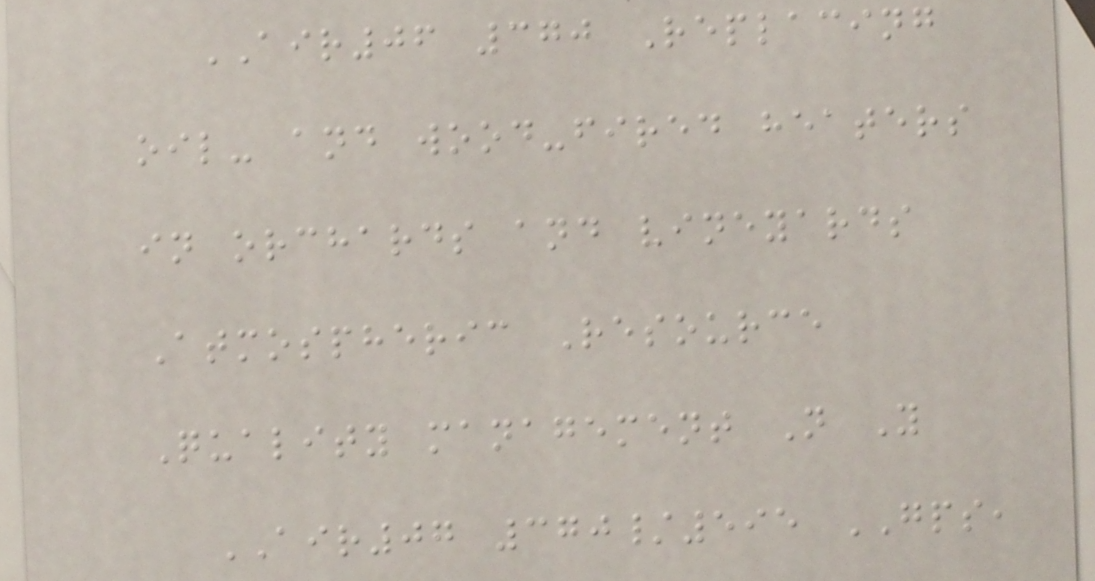AIR06 370 Replacing
oil- and wood-fired heaters
in orchards and vineyards
Atmospheric Resource
Quality management N Y
AIR07 370/595 GPS,
